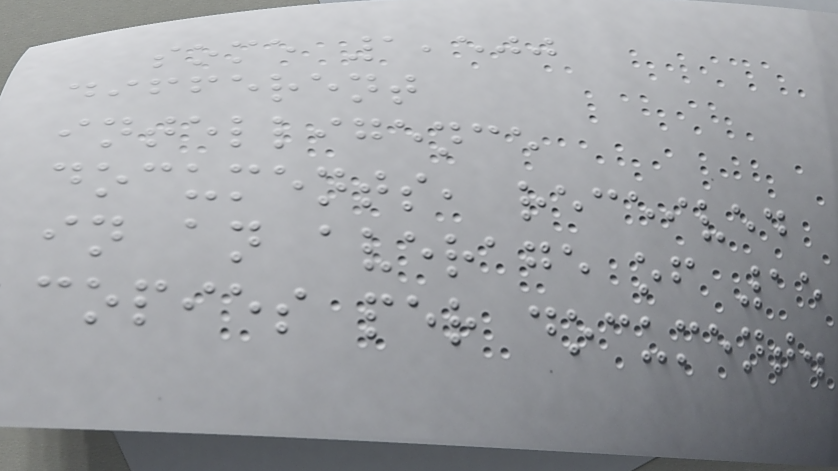some 1,500
different
intelligence
documents, received
in an average of 15
copies per document.
